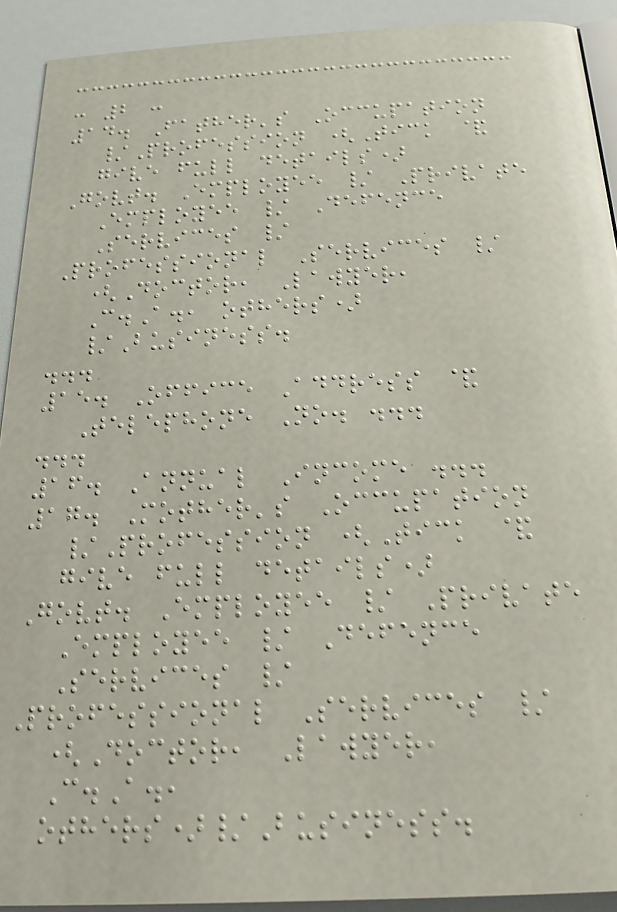: 2 :
14. Father's Occupation
/Profession (Tick &
give full details)
Govt. Employee / Private
Employee / Defence
Services /
Professional Services /
(Doctor, Lawyer,
C.A., others)
/Business.
...
15. Office Address &
Telephone No. ...
...
16. Annual Income ...
17. Mother's Occupation
/Profession (Tick &
give full details)
Govt. Employee / Private
Employee / Defence
Services /
Professional Services /
(Doctor, Lawyer,
C.A.,
others)/Business.
